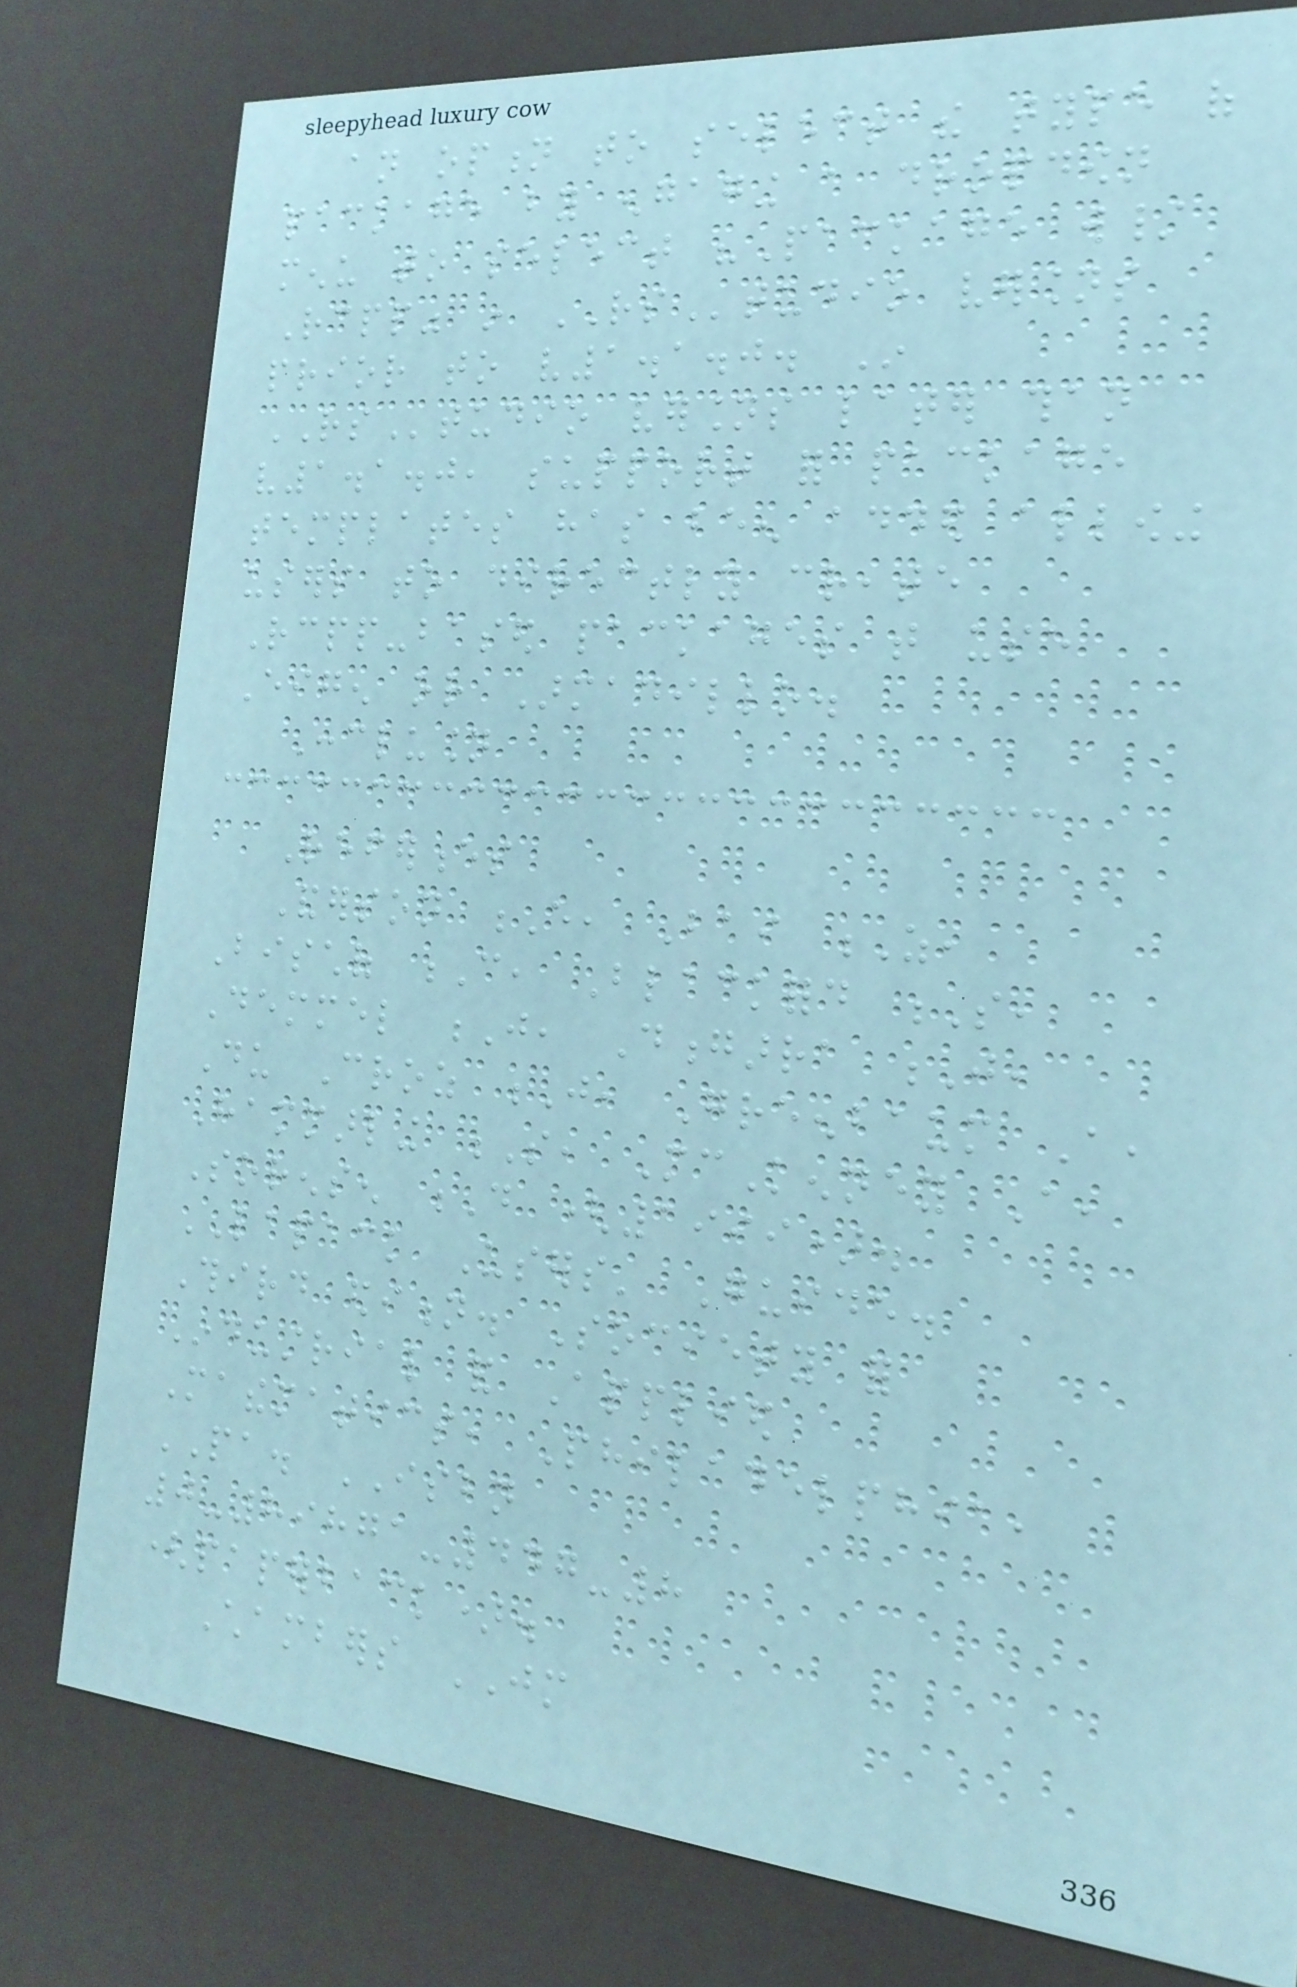an option to select the type of
package by engaging a dropdown
menu to select "Package w/
Rcpp" in RStudio versions
prior to v1.1.0. In
RStudio versions later than
v1.1.0, support for package
templates has been added allowing
users to directly create
Rcpp-based packages that use
Eigen or Armadillo.
Conclusion
References
Anderson E, Bai Z,
Bischof C, Blackford S,
Demmel J, Dongarra J,
Du Croz J, Greenbaum A,
Hammarling S, McKenney A,
Sorensen D (1999).
LAPACK Users' Guide.
Third edition. Society for
Industrial and Applied
Mathematics, Philadelphia,
PA. ISBN
0-89871-447-8
(paperback).
Chambers JM
